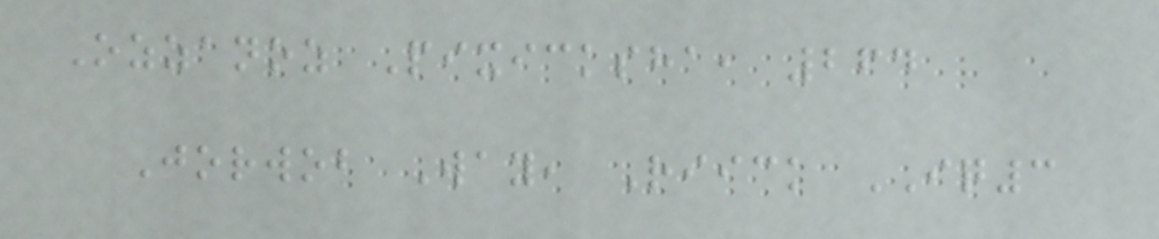Ozzanoz Pixicksha, 264
Jorwob Way, Riick IQ3
